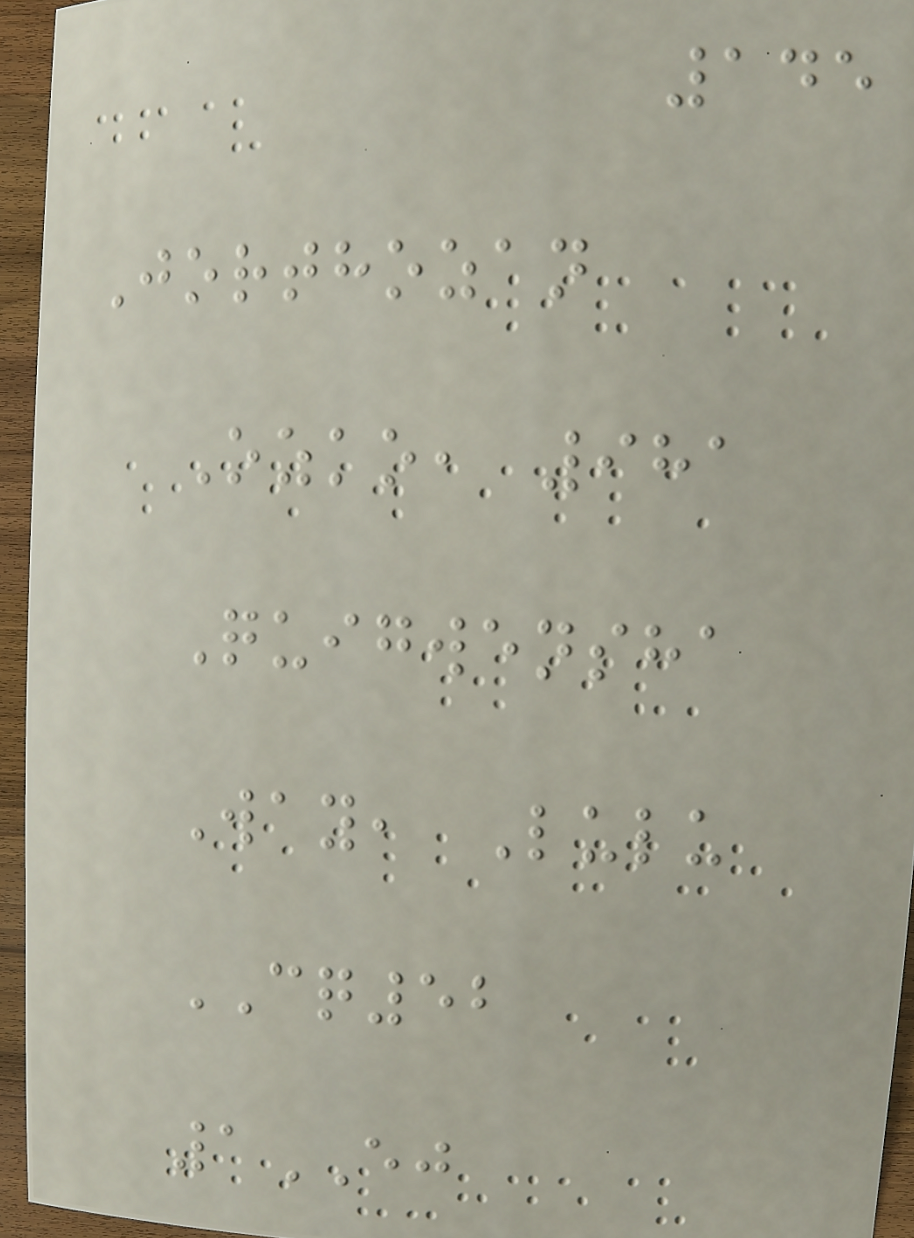145
Jorthozan
Ozko, 981
Quigwensha
Way, Lulu
CQ52
1EJ
